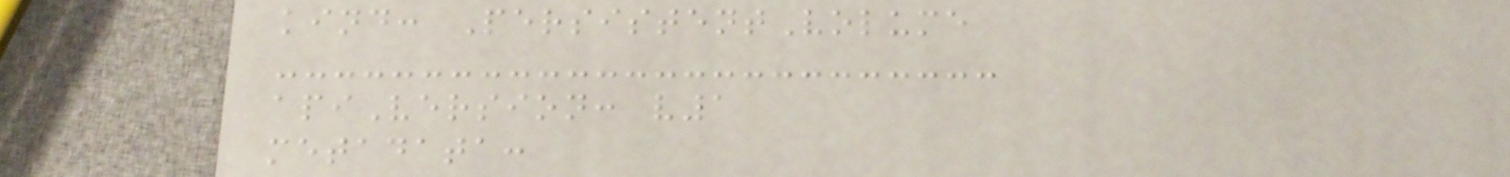kind: PersistentVolume
apiVersion: v1
metadata:
